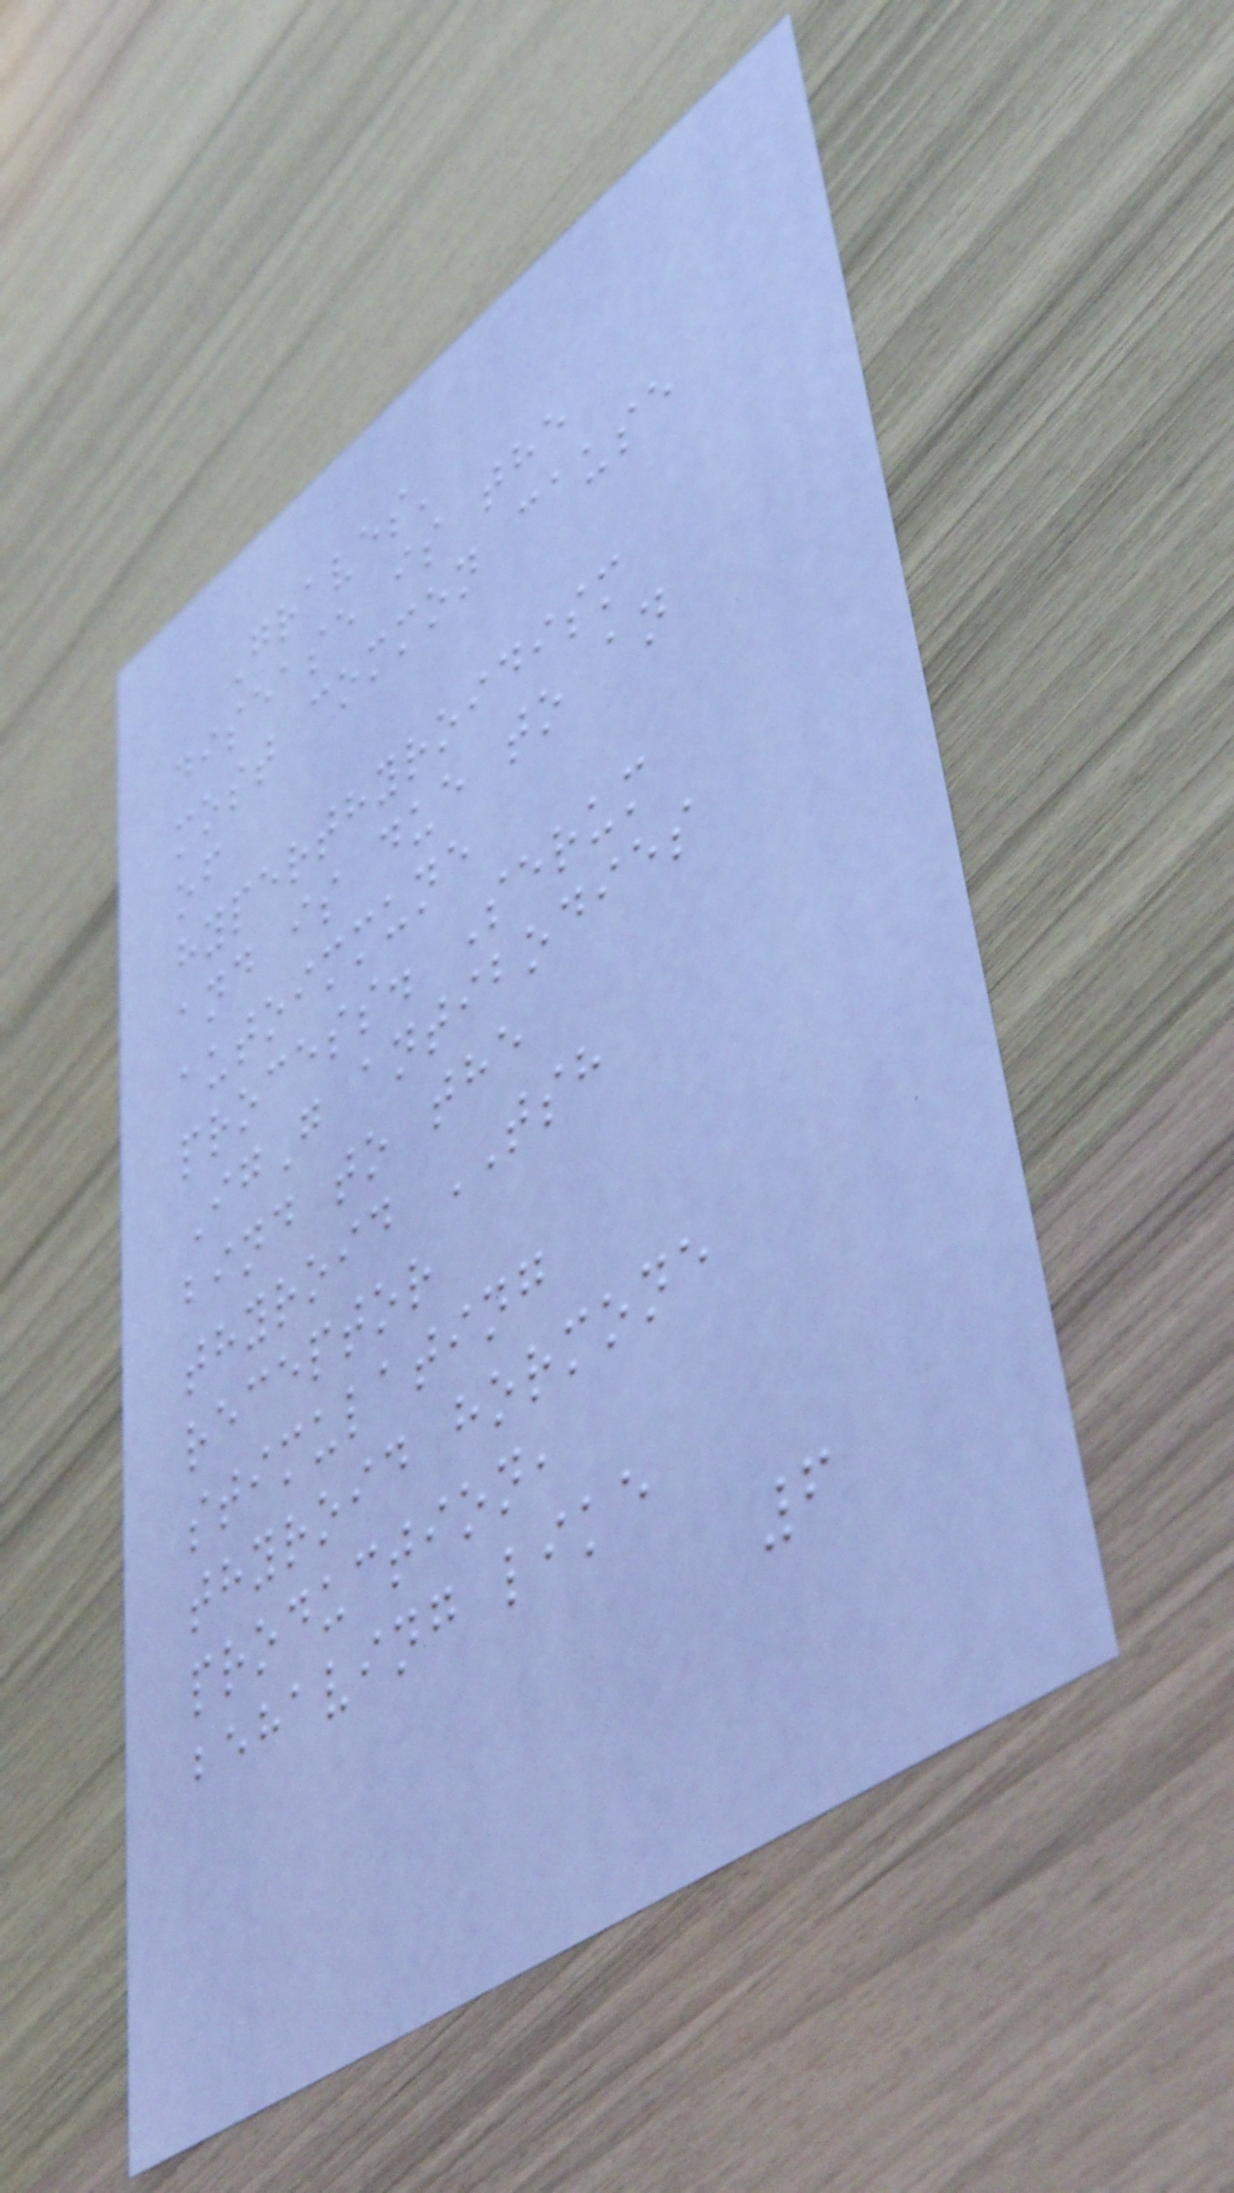Graves'
disease is the
most common cause
of
hyperthyroidism
and is due to an
autoimmune
process. Serum
IgG antibodies
bind to the
thyroid TSH
receptor
stimulating
thyroid hormone
production,
behaving like
6
